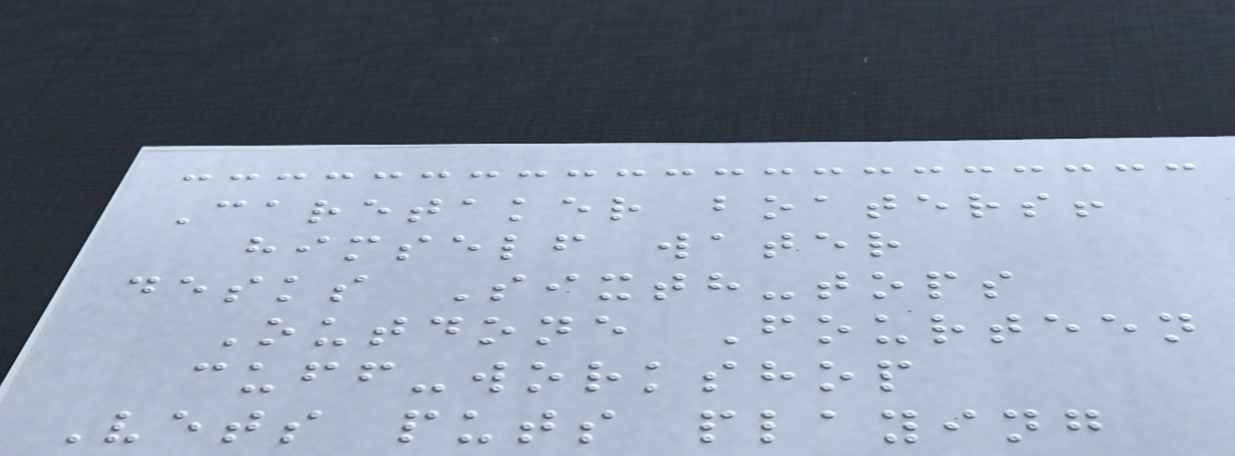Caretaker boaters!
himself water
desks Sixth-tops
Outdone Fourteen
cuff-workshop
Vets puts playing
